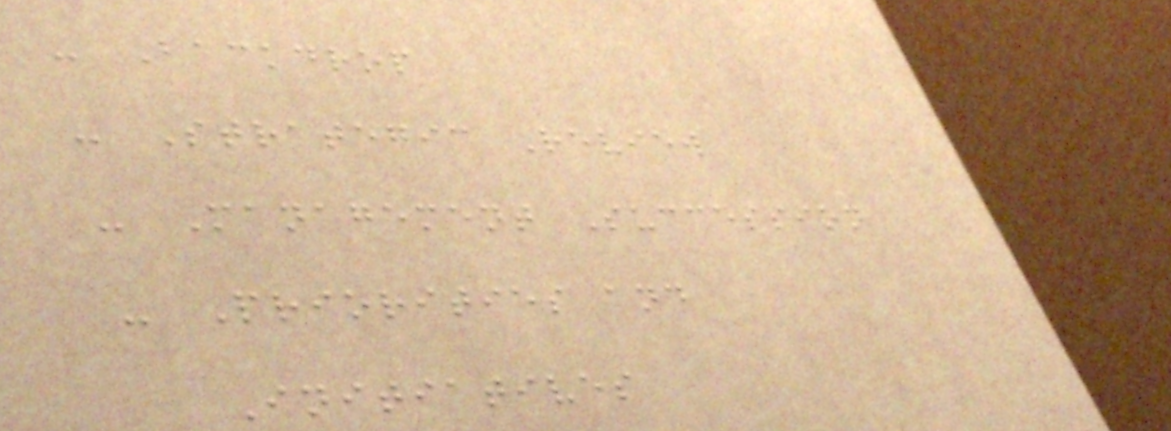- Backdrop
- Strategic Review
- Management Succession
- Priorities and
Initiatives
